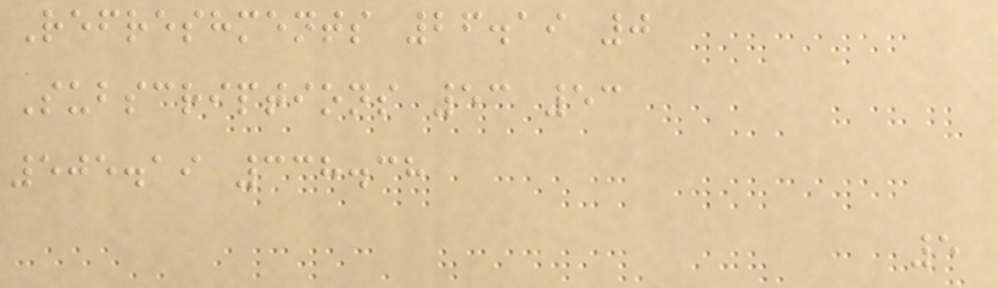Refreshments 26.19 0
Subscriptions 53 53
505.19 338.38
5
